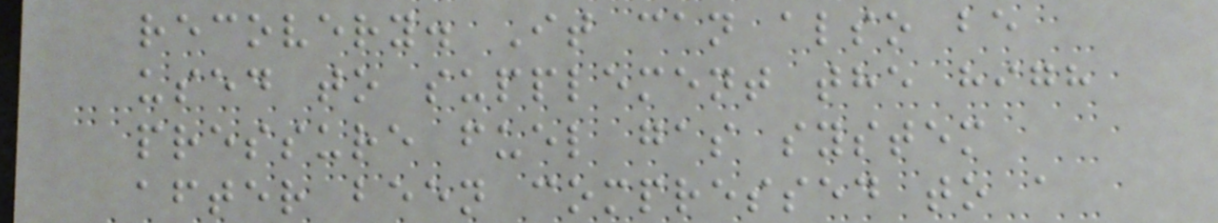recovery. It can also be
used to supplement the high
pressure fuel gas system
after been compressed to a
